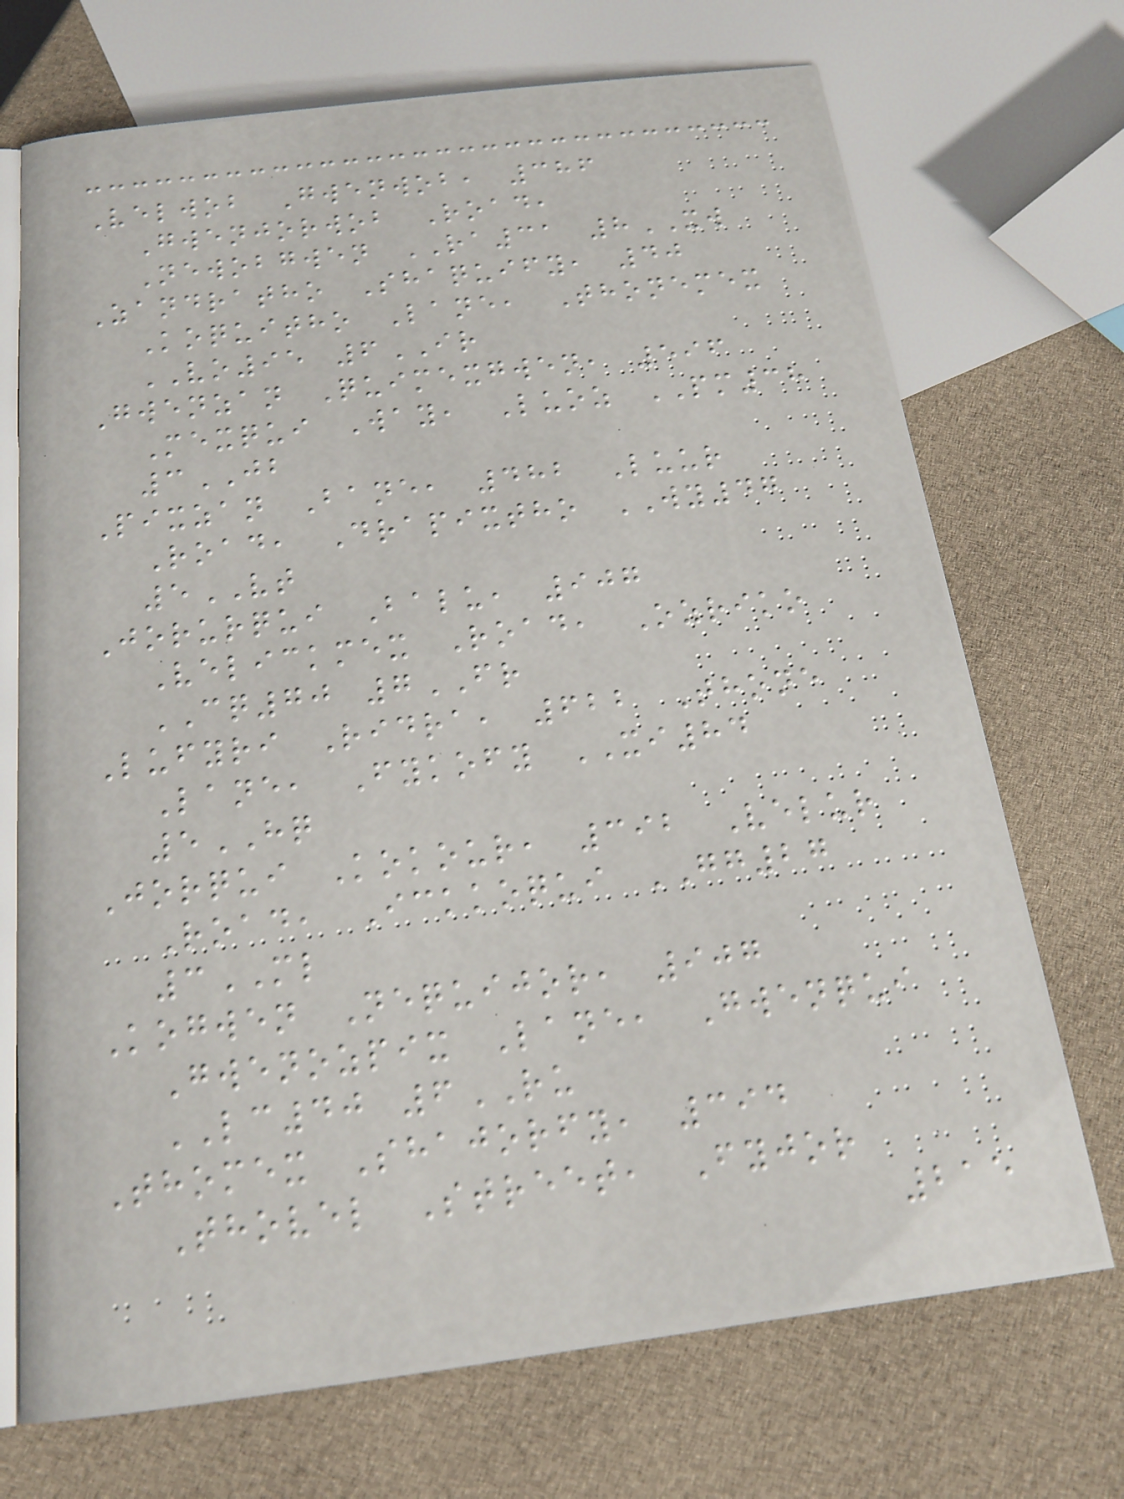Velwob Gwenwob, 386
Gwenjorwob Road,
Newobgwen RA31 8XW
Zandratho Shaquify, 40
Koquitho Lane, Thonemex
VO95 6IR
Gwenzan Quimexgwen, 596
Mexqui Way, Luoz PM38
3JB
Pixzan Bane, 482 Luur
Road, Drapixtho WY47
5VT
Jorurqui Balu, 907
Velickmex Road, Ozriko
CQ70 7FR
Lufyri Ridra, 622 Thone
Lane, Fykofy XI84
5HQ
Jorqui Kokour, 392 Velur
Road, Ickkoqui GG27
3ML
Kogwen Nequijor, 907
Gwenozpix Lane, Gwenqui
LC40 6RU
Thomex Shajorfy, 394
Thovel Street, Fyjor
215
